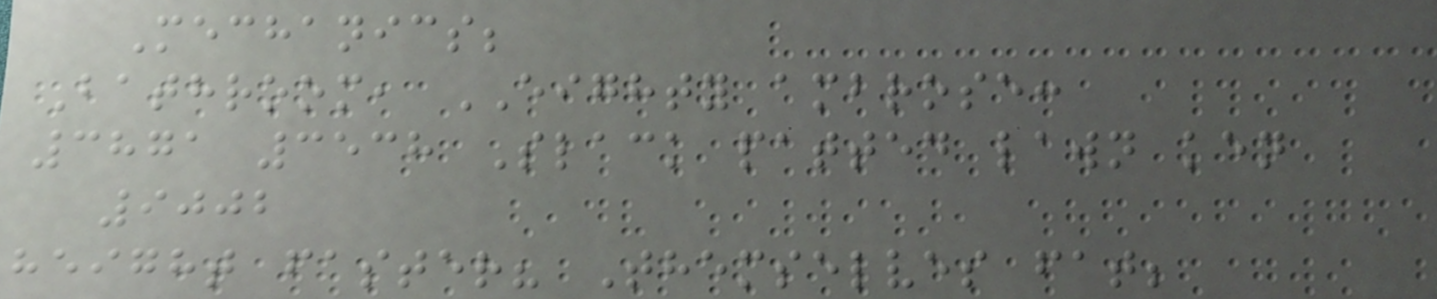Mechanics;
Bathroom, EIGHTY ambrose:
3871 3538 Slack patted lawn ken
9002
height faster? Themselves fat;
